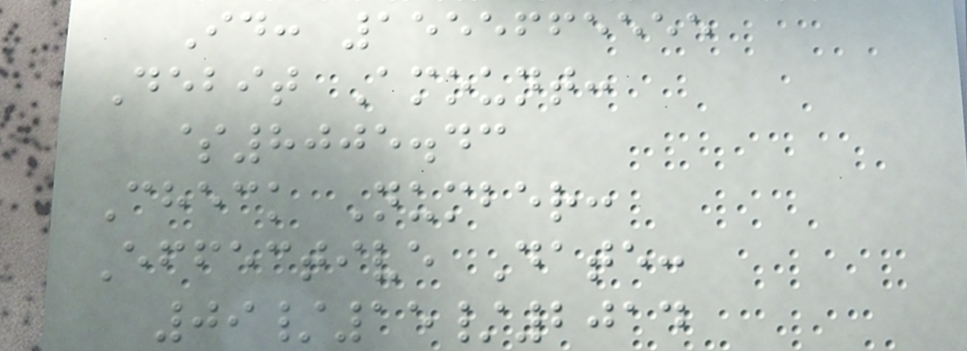Id: 1555665555
Debit Amount:
$8005.43
Check Number:
Effective Date:
09/15/2014
